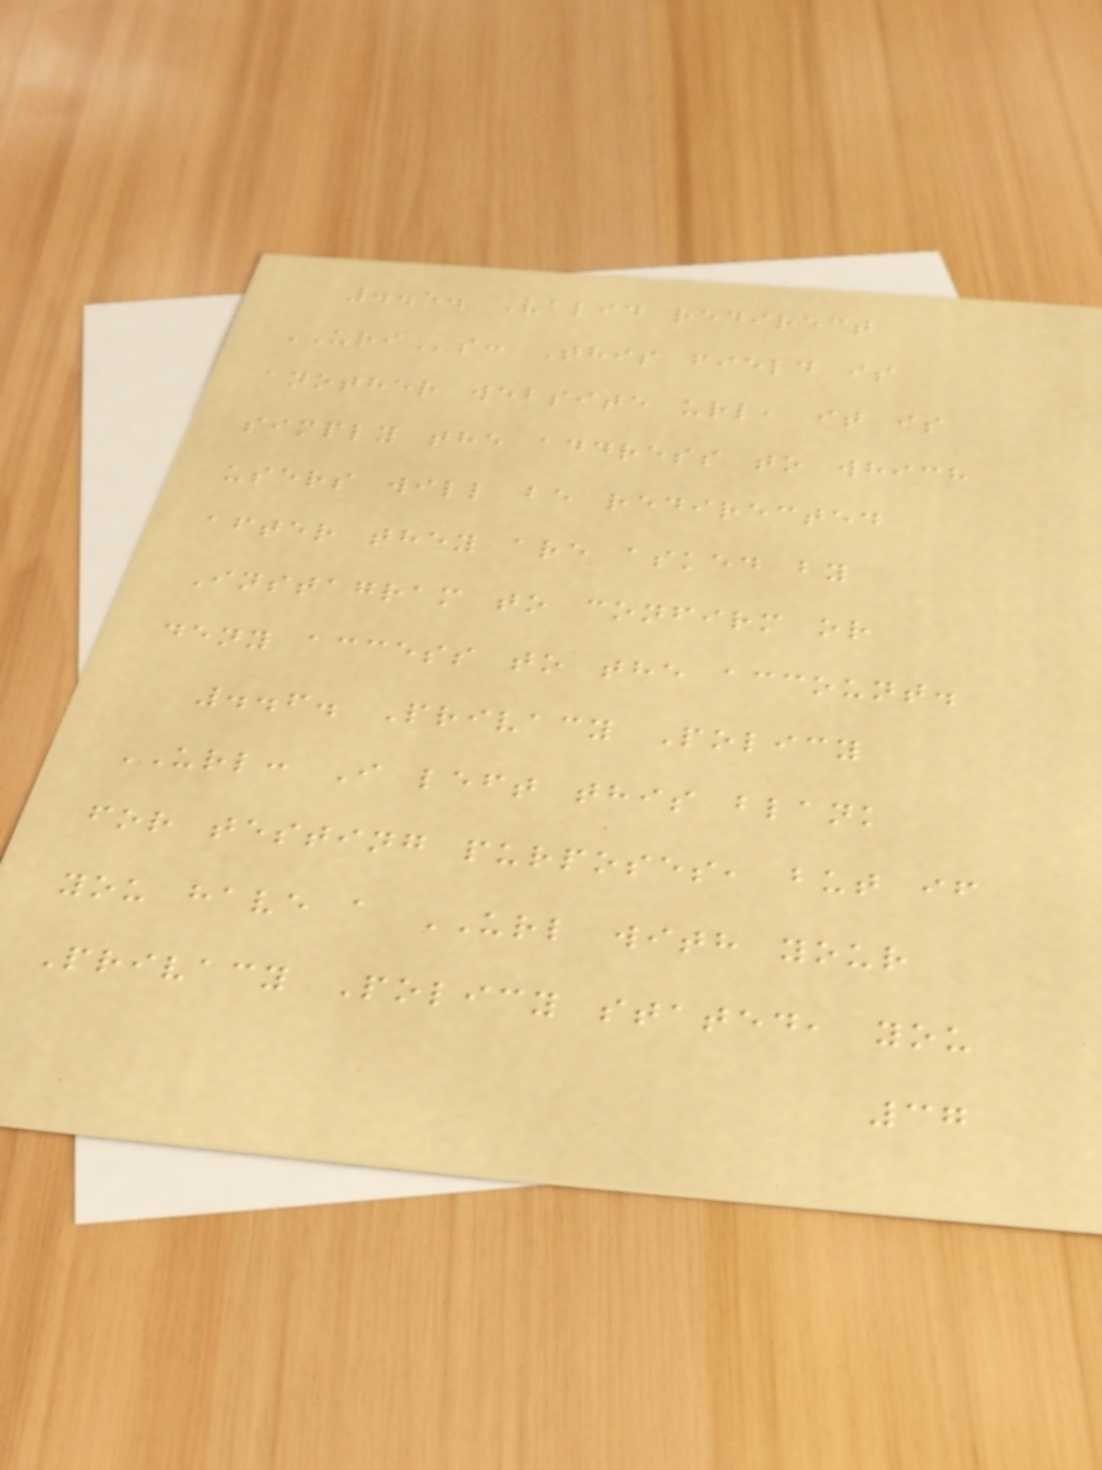..5. Valid redirect
URIs: This field is
another website url, it is
simply the address to which
users will be redirected
after they are asked by
Instagram to confirm or
deny access to the account.
..6. Privacy Policy
URL: I left this blank
for testing purposes, but if
you have a URL with your
Privacy Policy stated, you
37
